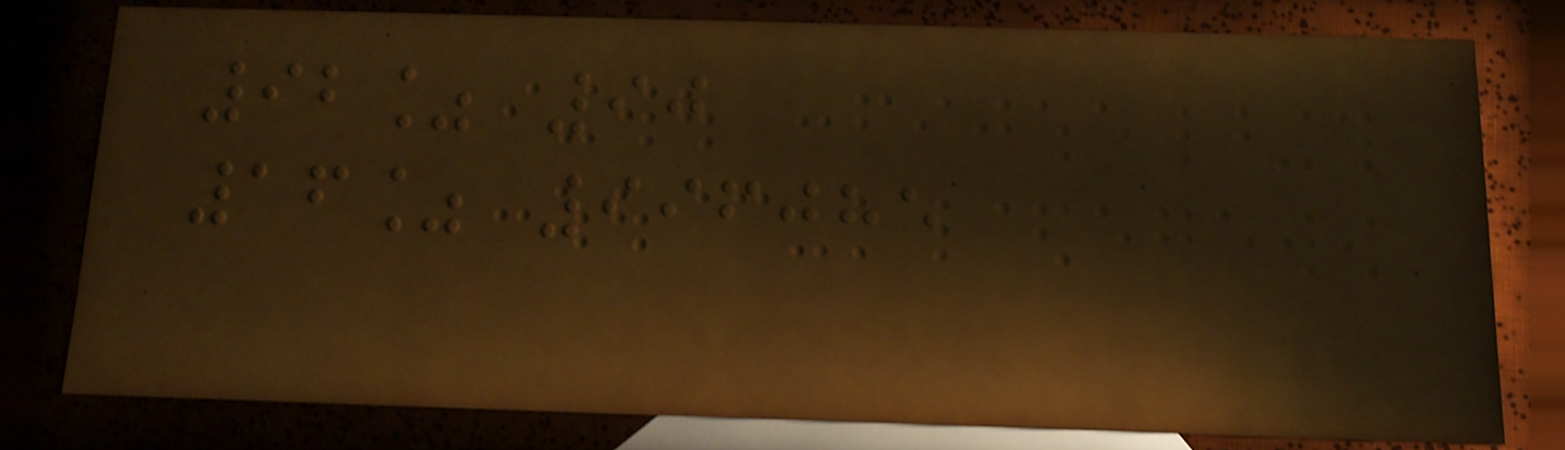92% 90
16% 996085
